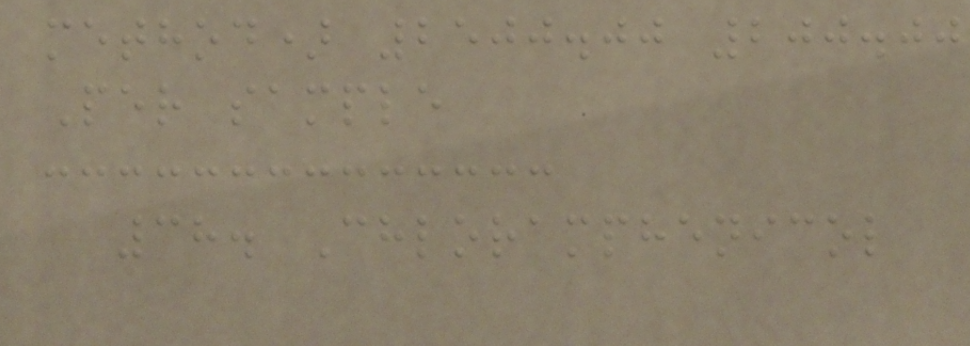method) 2500.00 200.00
Per sample
38. Chloramphenicol
